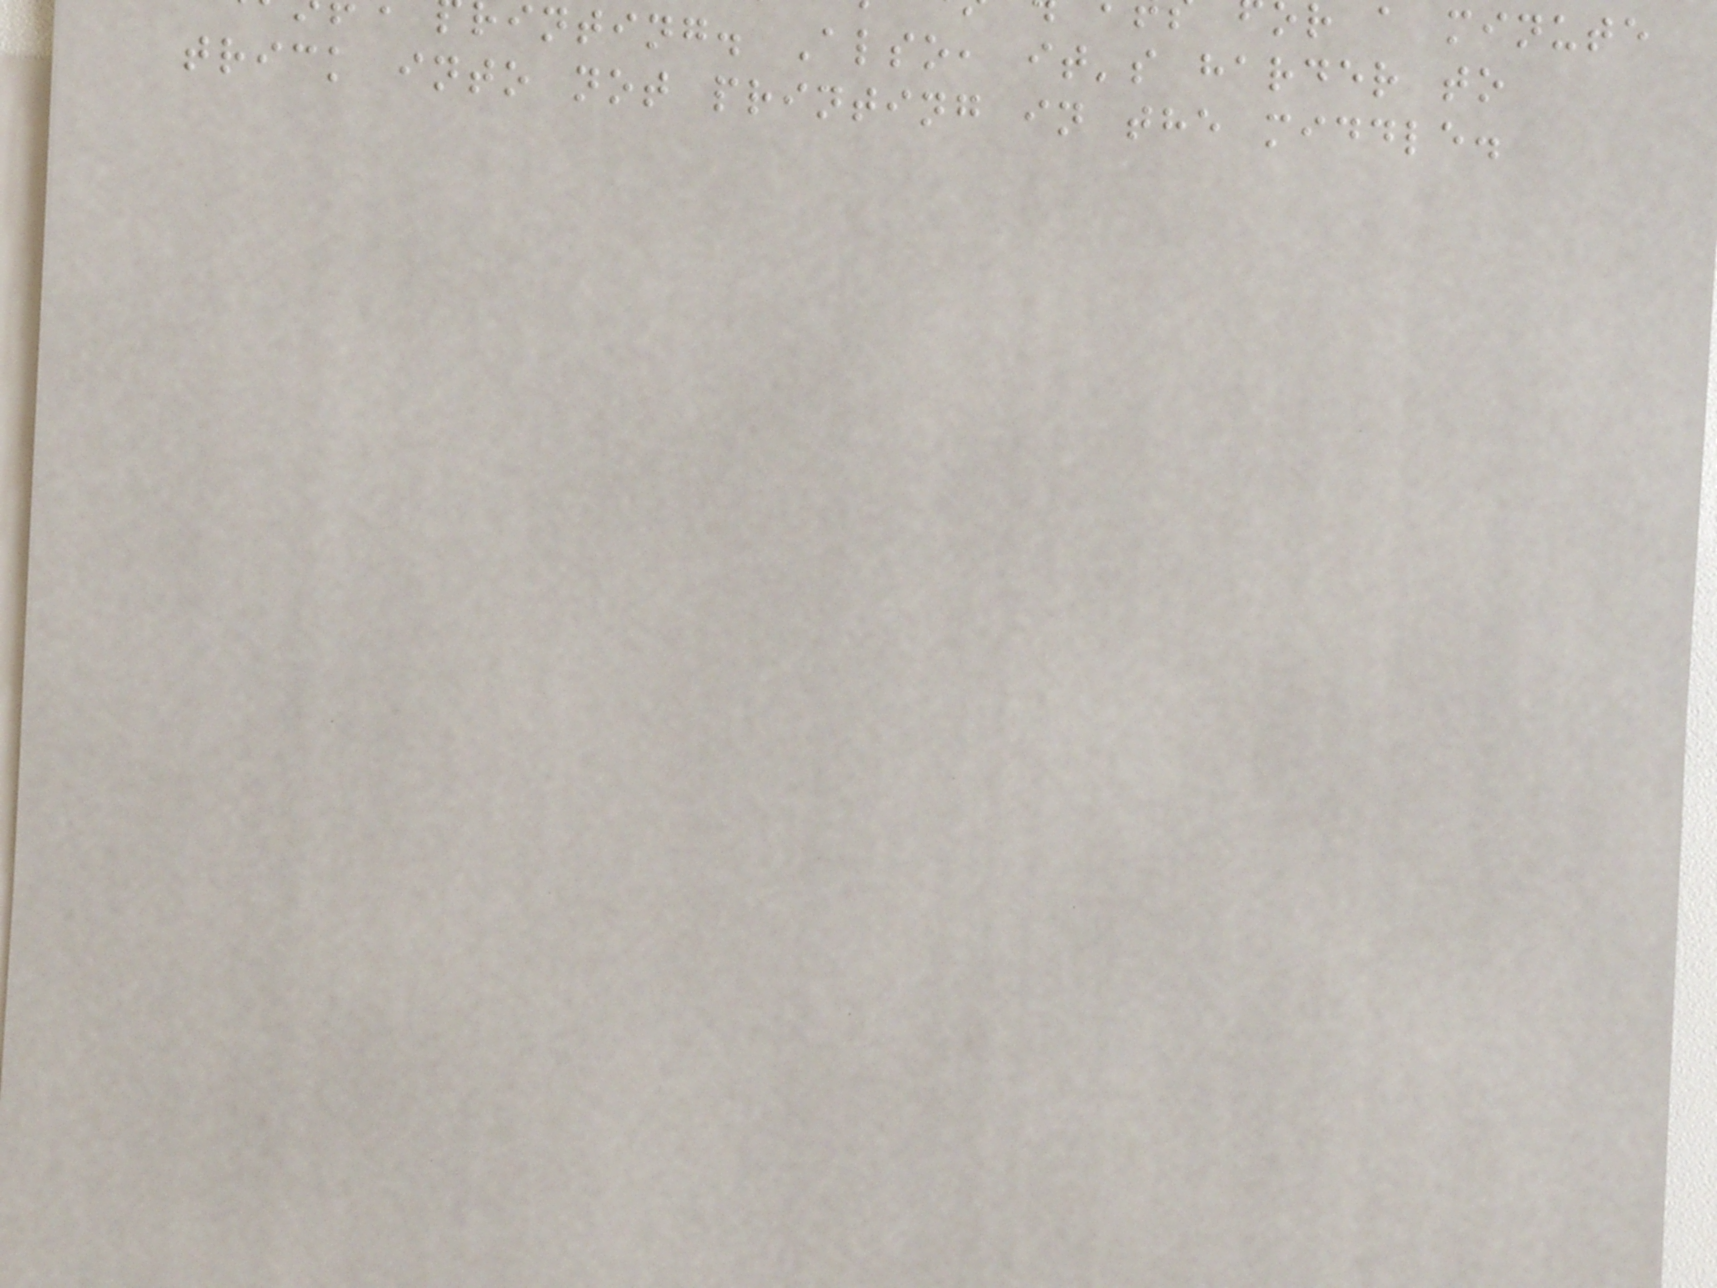inting. Also, it's harder to
trick into not printing in the middle.
